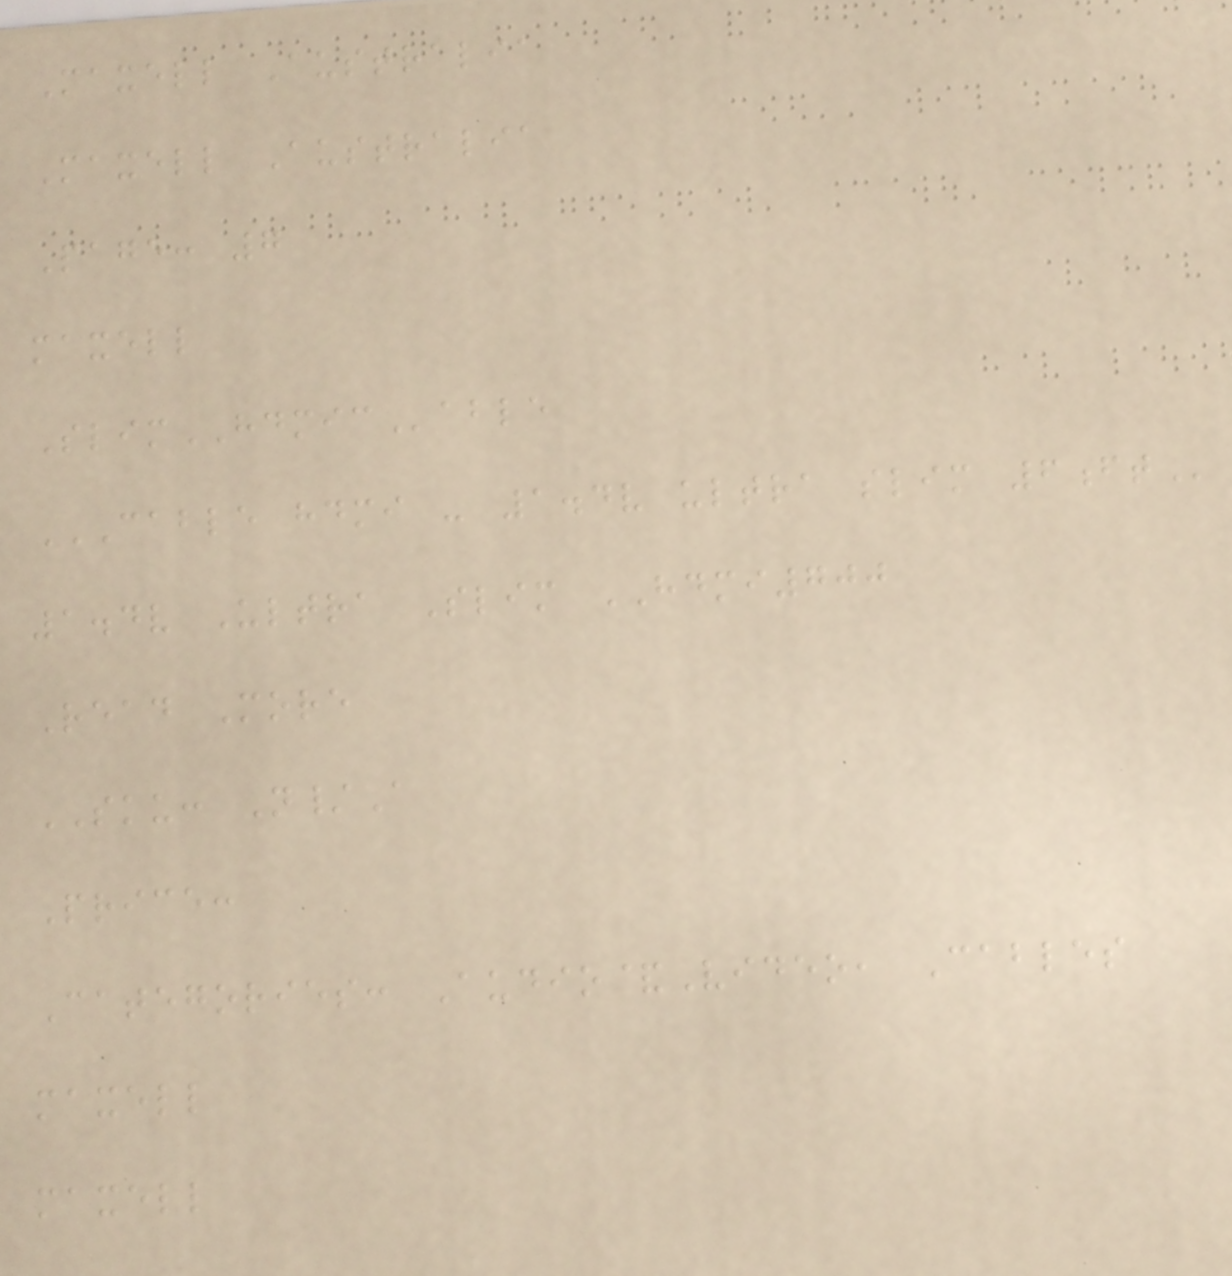Maxell Australia
Maxell Australia
Page: 7
maxell
SlimHDMICable
CABLE HDMI - 1.4V ULTRA SLIM 6FT
1.4v Ultra Slim HDMI700
Read More
SKU: N/A
Price:
Categories: Audio&Video, Cables
maxell
maxell
